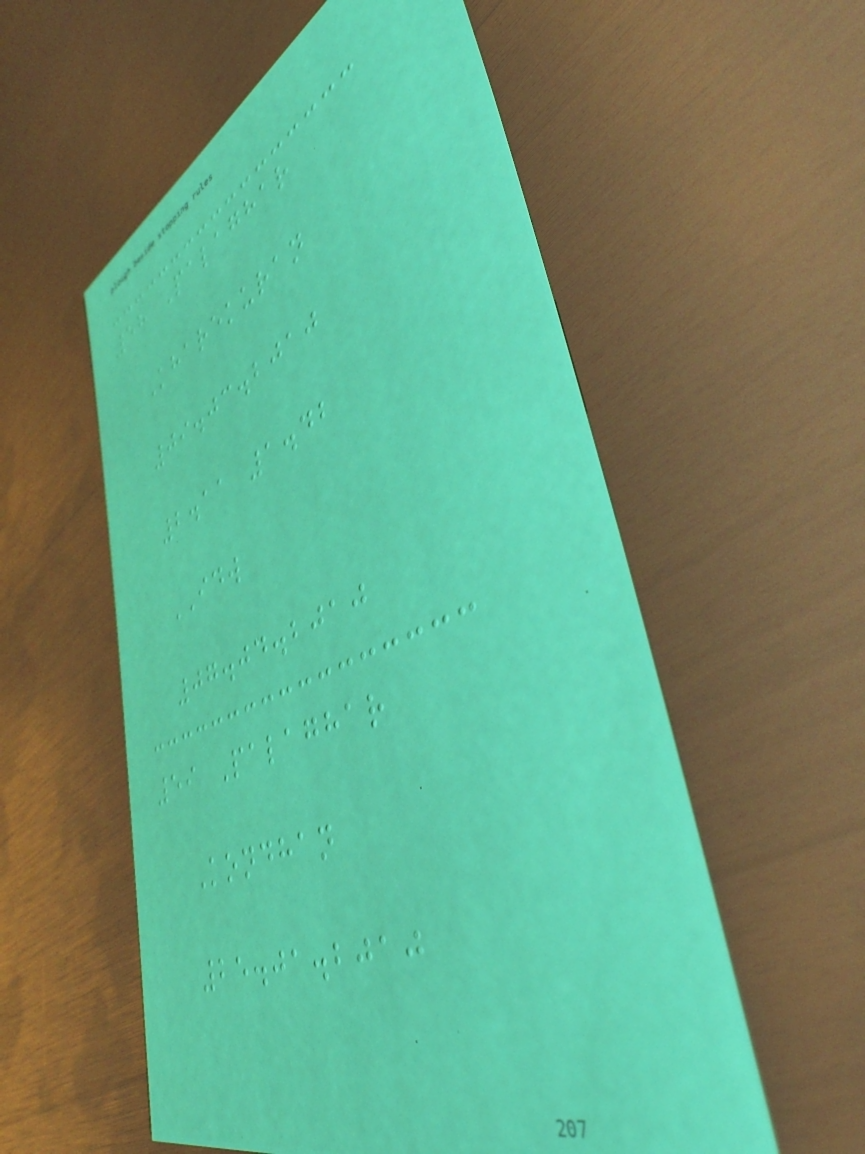58 Palaghar
Kharekuran
09.03.2010
2.11 1.42
IDW
07.04.2010
59 Palaghar
Kondhan
25.01.2010
